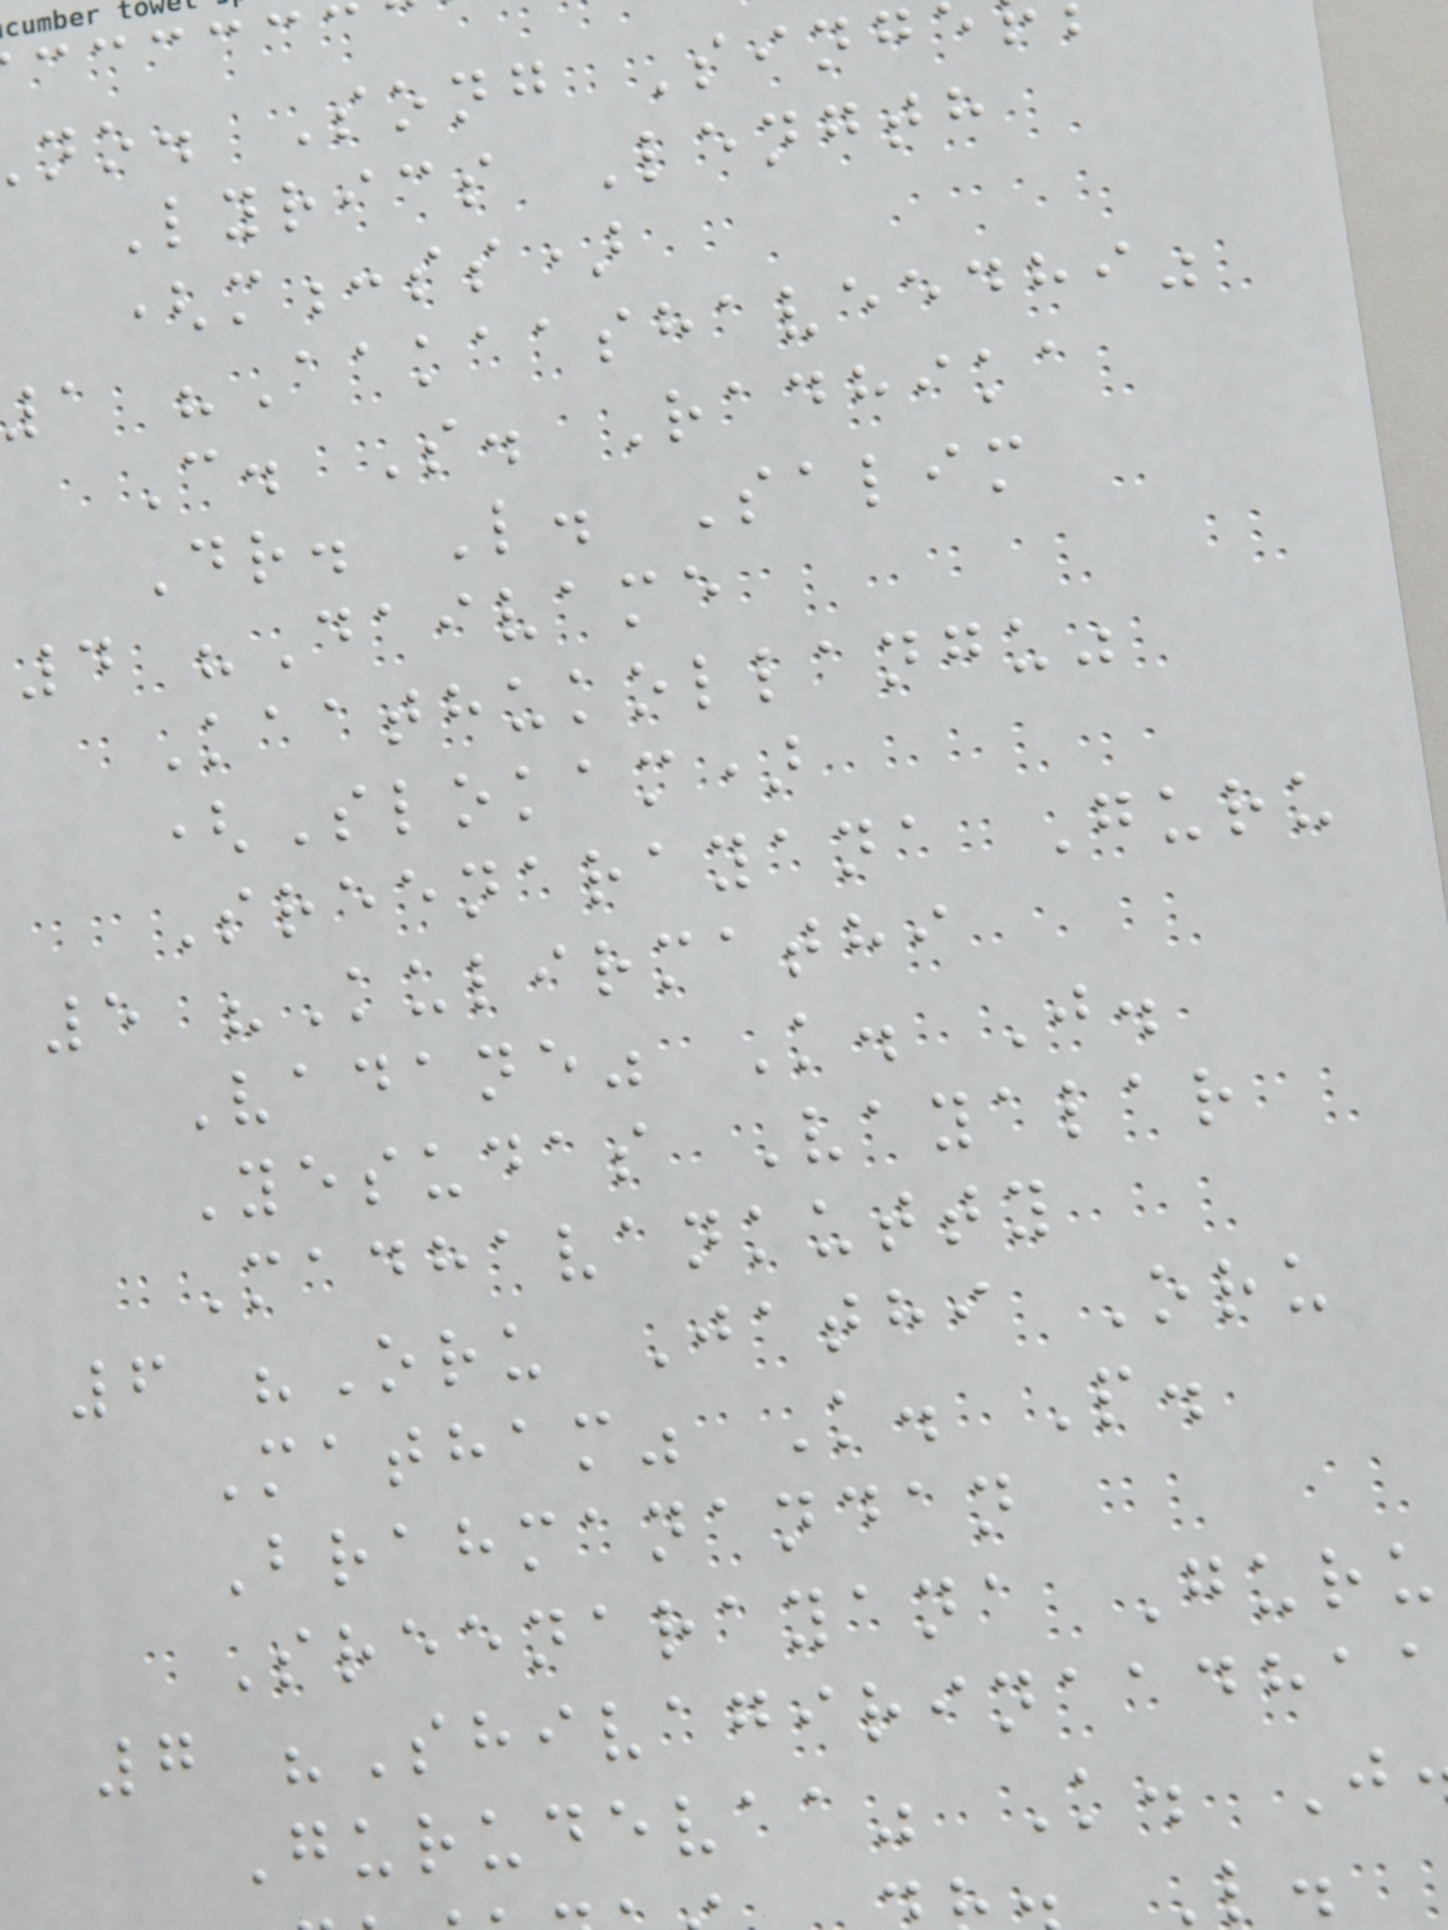no. Song Sing
Lyrics Length
(m:ss)
a "Aakaashaveedhi"
C. S. Radhika
Dr. L. Salim
4 "Daivame
Kaathukollangu"
(Slokam)
Sreenarayana Guru
5 "Kulirmathi
Vadane" K. J.
Yesudas Vayalar
Madhavankutty
6 "Oru Jathi Oru
Matham" K. P.
Brahmanandan
Sreenarayana Guru
7 "Shivagirinaadha
Gurudevaa" K. J
